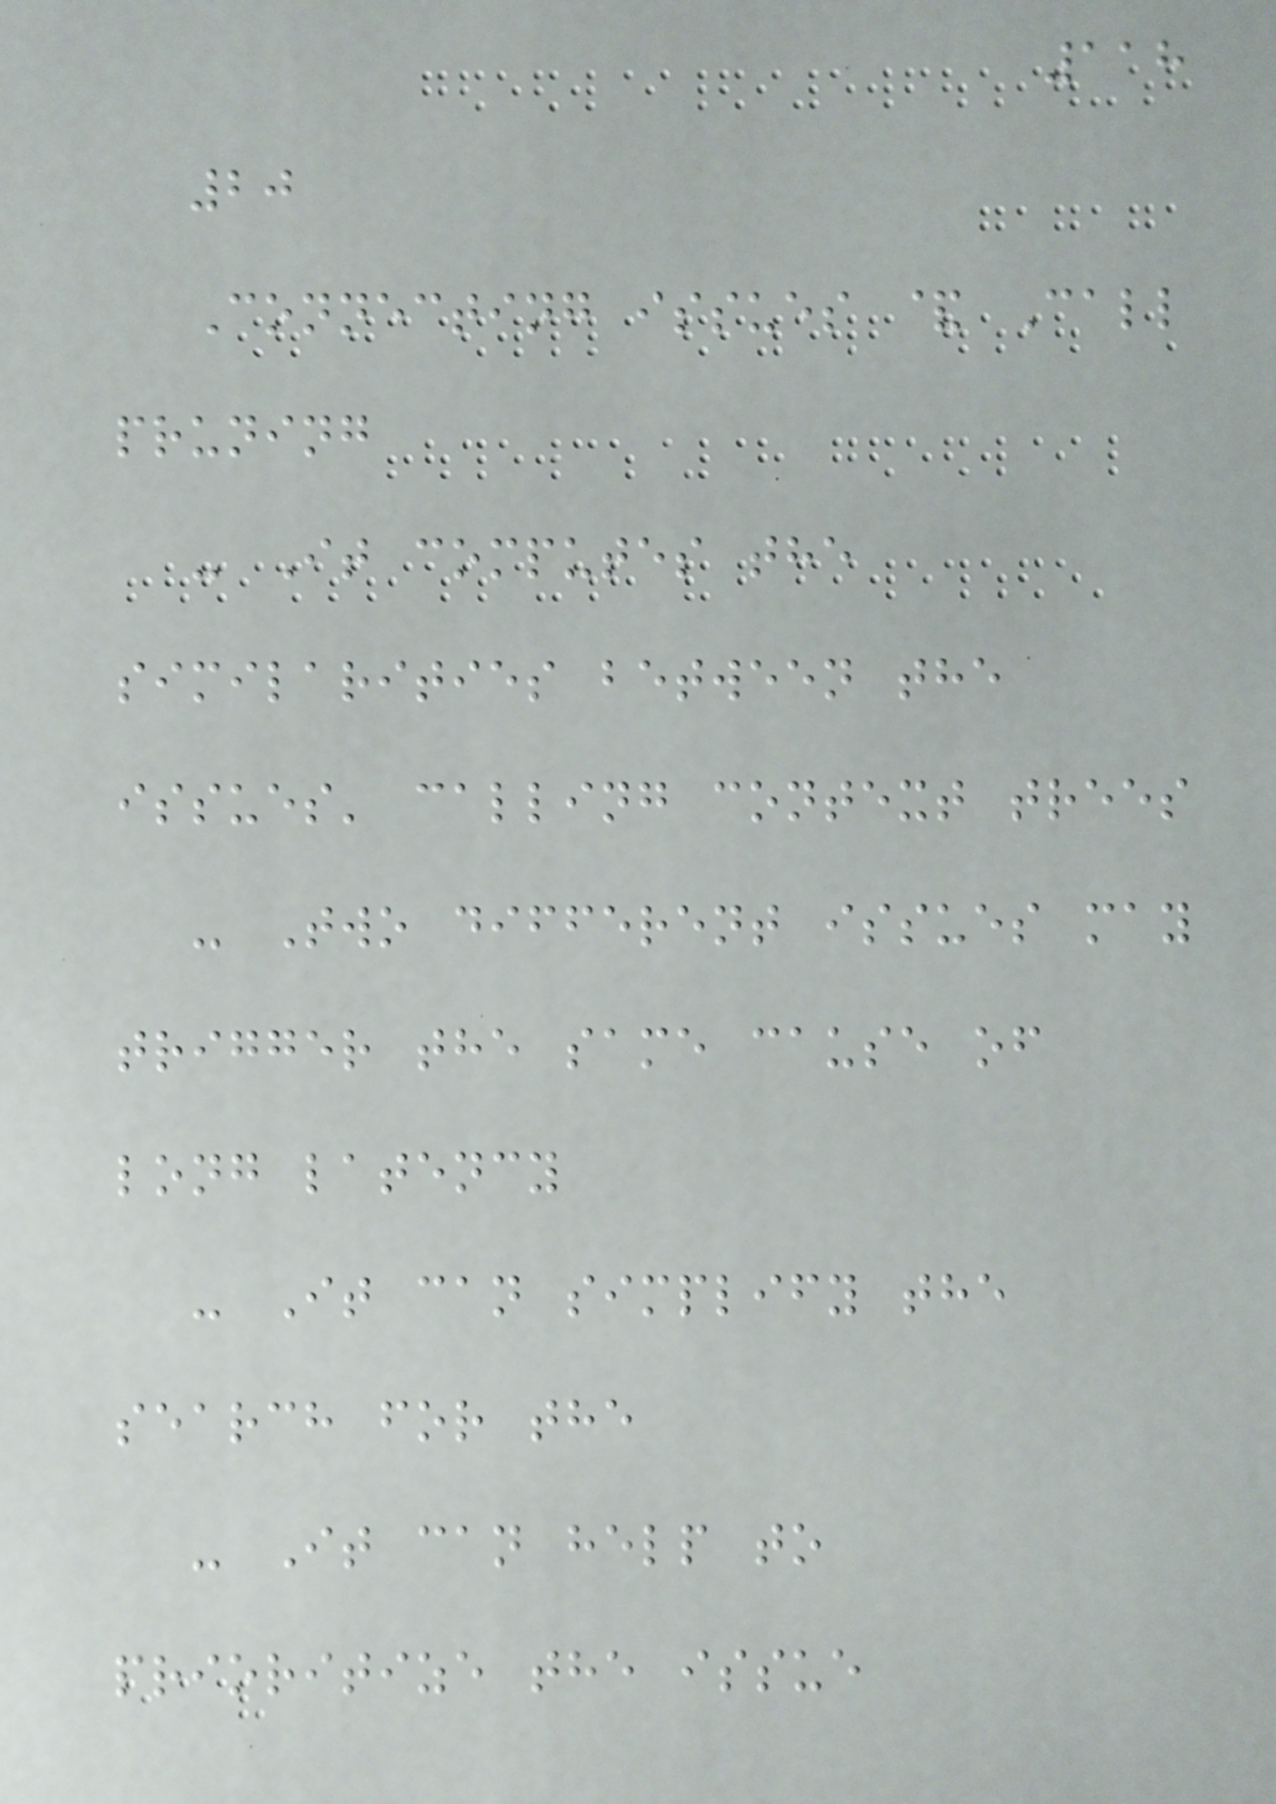118
20
Connecting issues & Call
pruning
- It computes the
similarities between the
issues' calling context trees
- Two different issues may
trigger the same cause of
long latency
- It can simplify the
search for the
- It can help to
prioritize the issue
